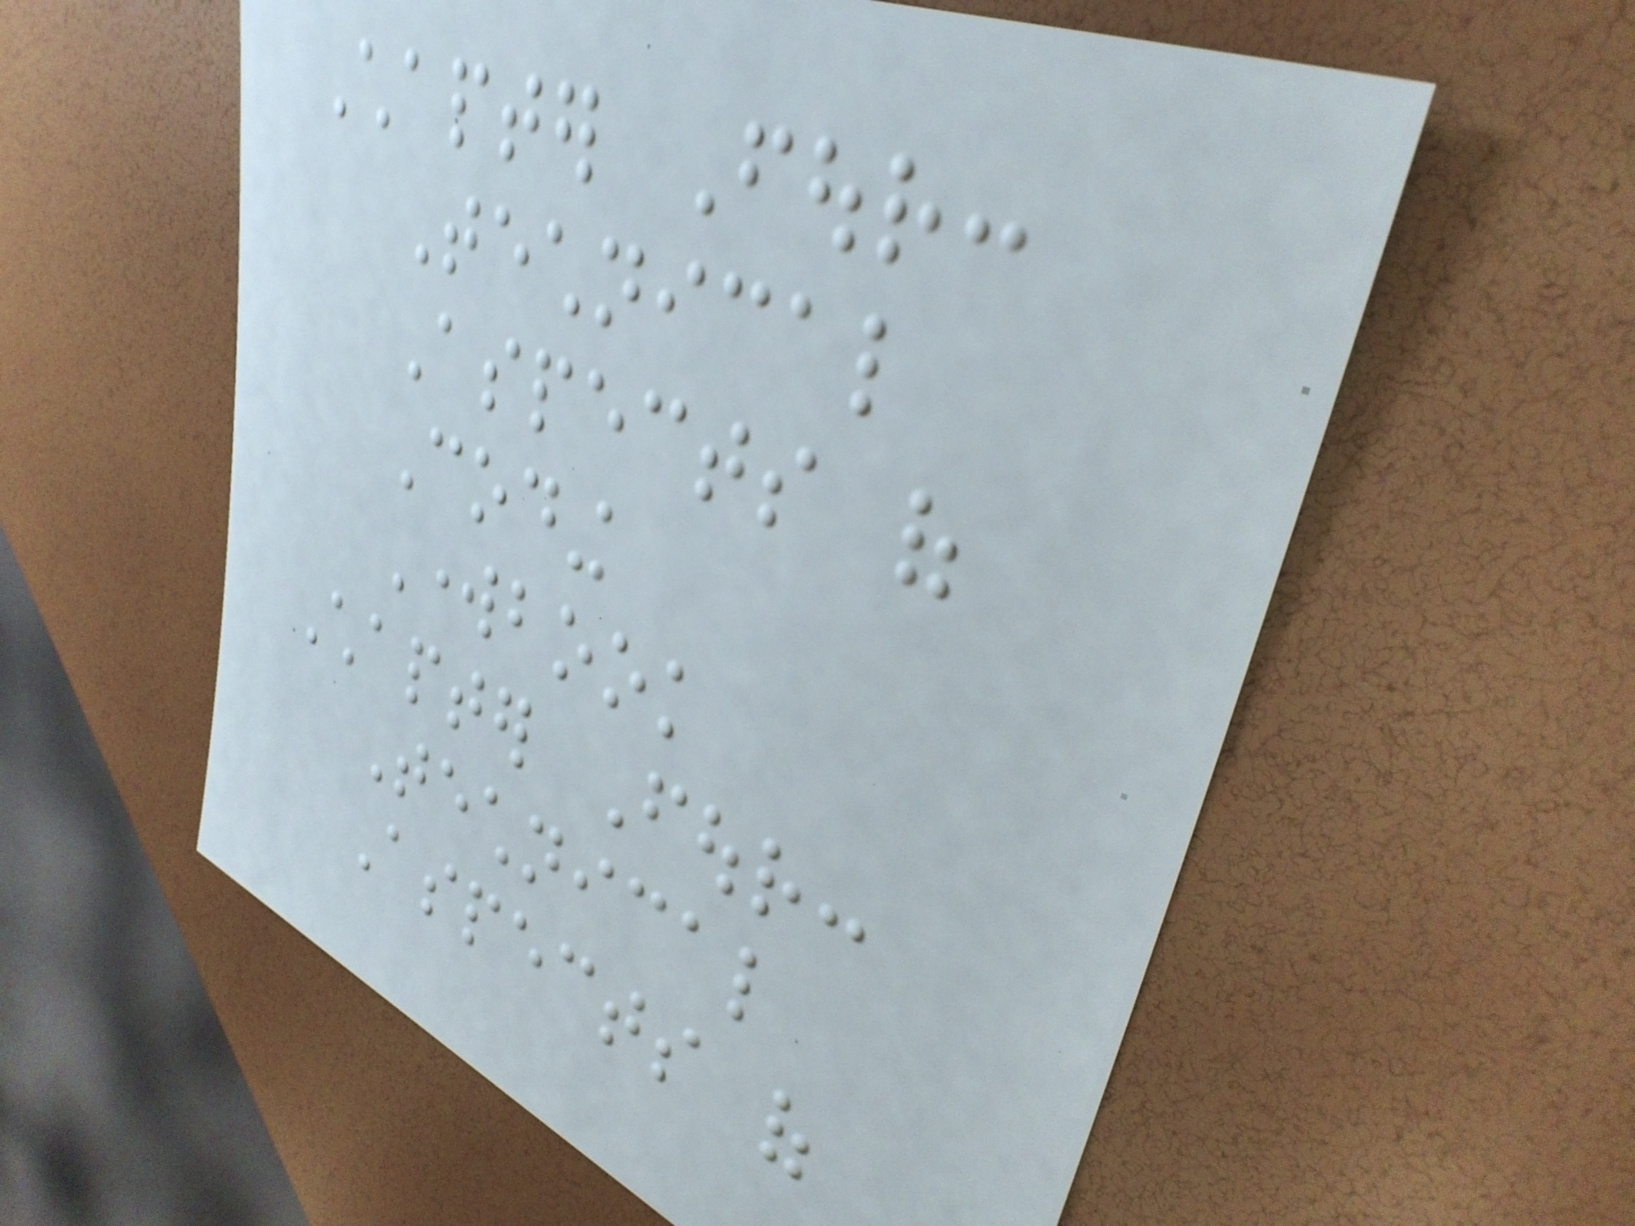Chapter Four:
Technical
Aspects of
Coding
Workbook
Chapter Four:
Technical
Aspects of
